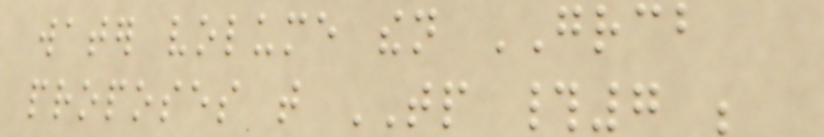water volume then GRCB
proposes that TP #7 be
